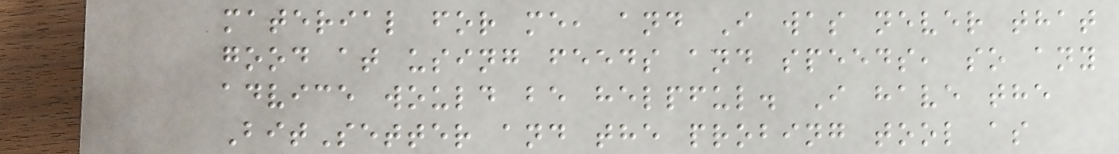material for me, and I was never that
good at using feeds and speeds, so any
advice would be helpful. I have the
BitSetter and the probing tool as
